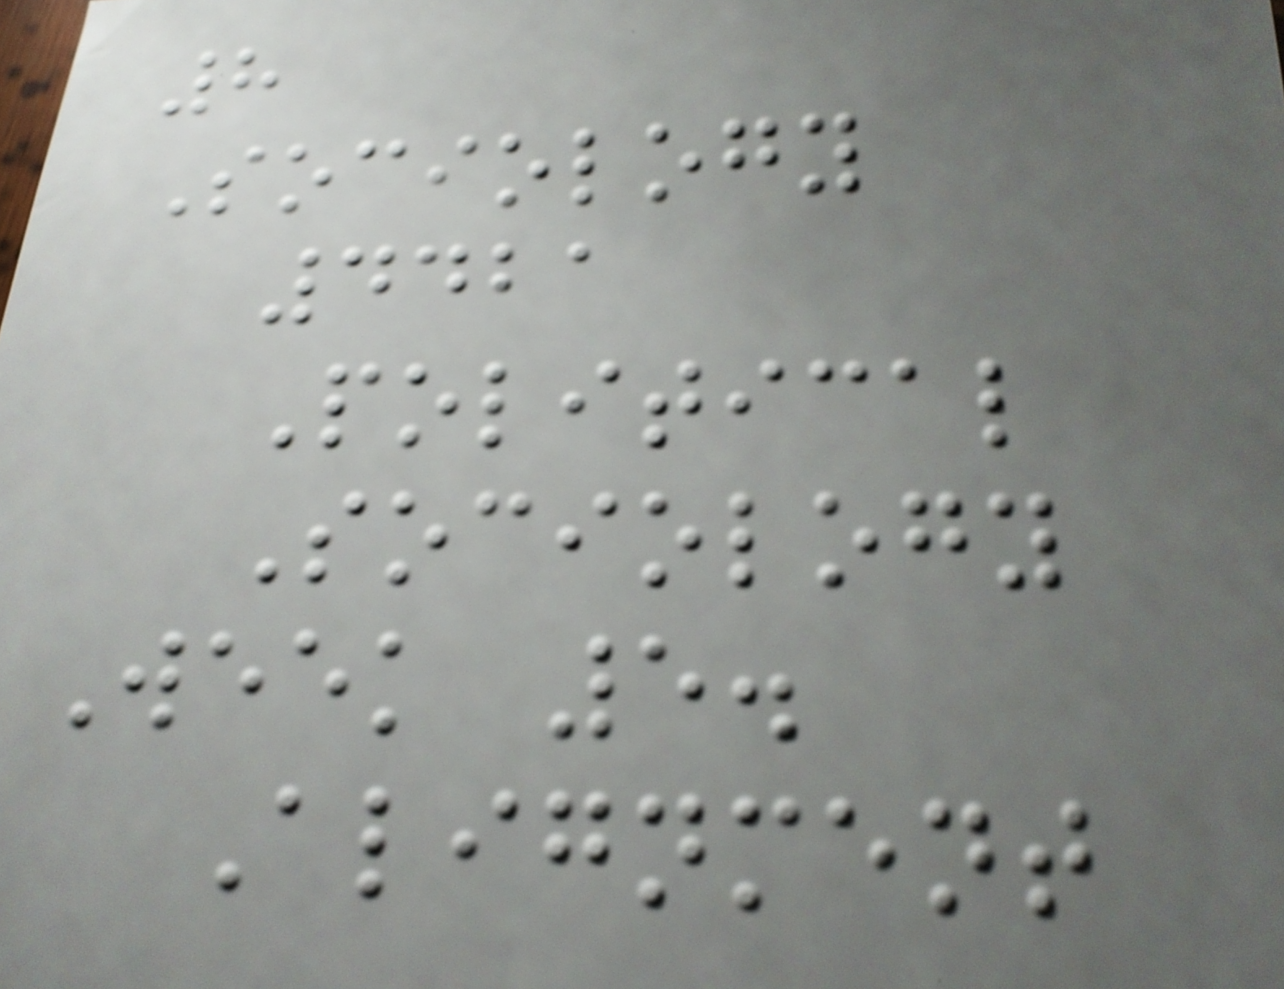8
Sociology
4421
Political
Sociology
Week 5.
Alignment
